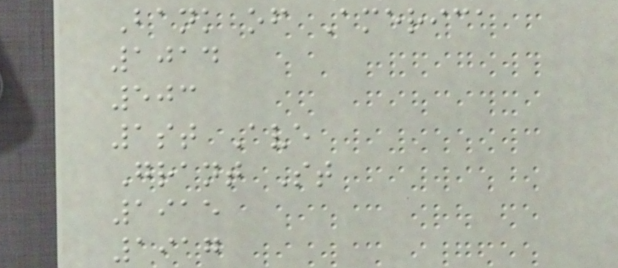Bank of America
1014
503
1st Ave
Grant St
1915
1917
